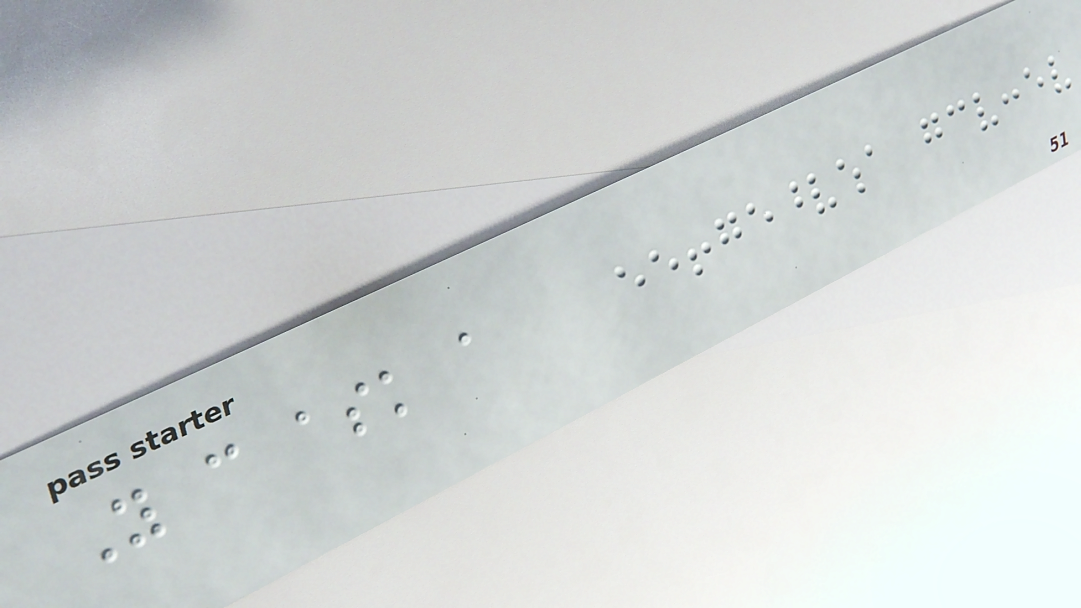You can ask a
